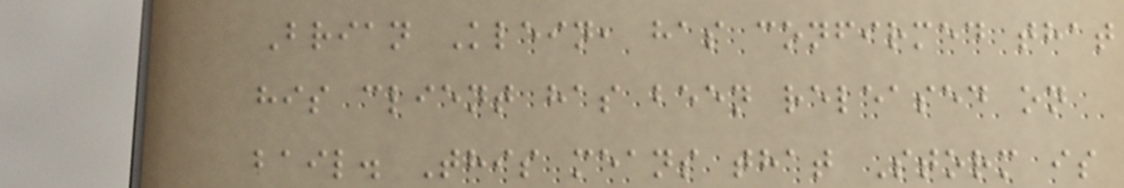Brian Klein, has confirmed that
his client has been released on
bail. This means that Storm is
